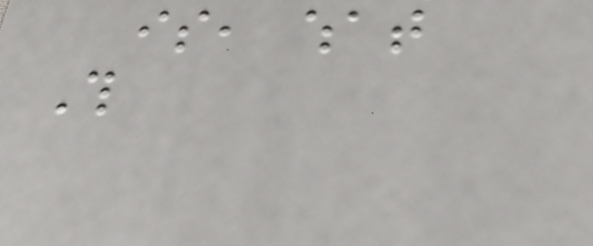is, what
This
